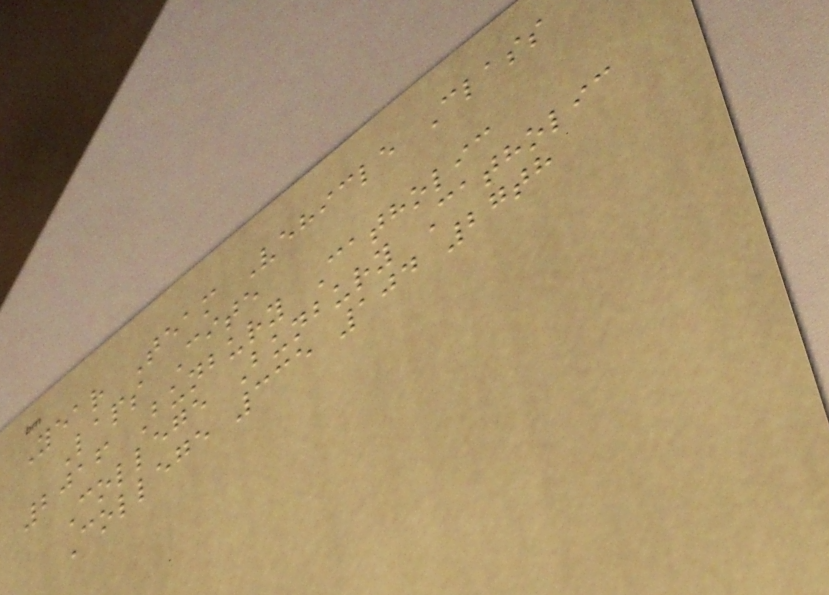Year Team Vehicle Class
Laps Cite
2016 Bunbury Catholic
College Bunbury Catholic
College 335 104 27th
